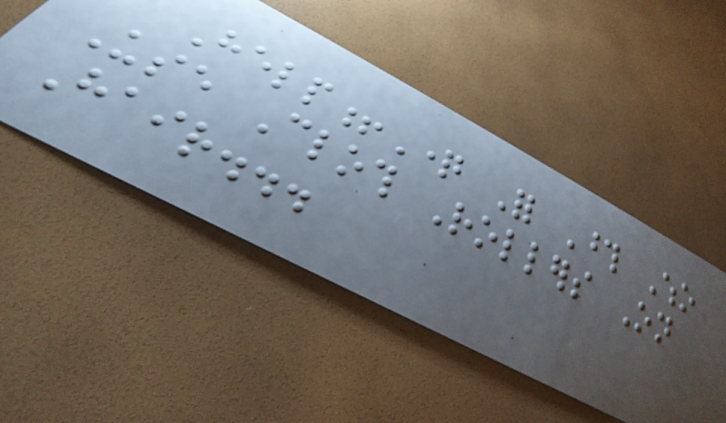Help!Question For Those Who
Use Cloth Rollers On
Hair...
